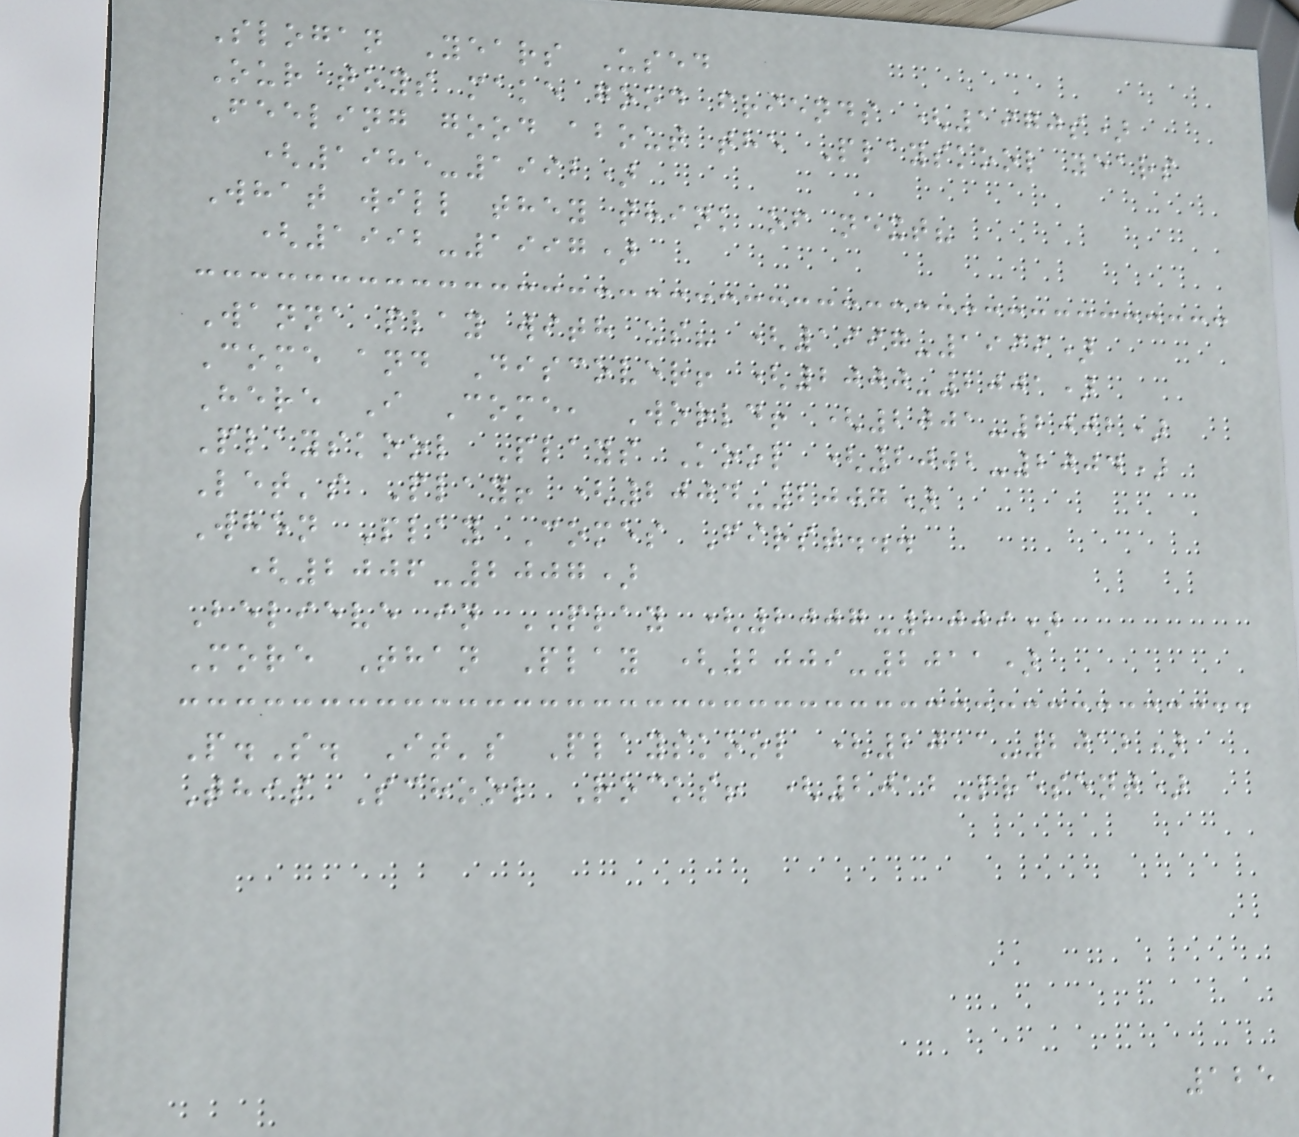Slogan Years Used
Our toys make good friends (1970s)
Feeling good about the Playskool years
(1985-1992)
What will they think of next?
(1992-1997)
Wanna play with us? (1997-1999)
Come and Discover! (2000-2001)
Here I Come, World! (2001-2002)
Playskool Plays Kool (2002-2004)
Let's Play! (2004-2007)
When Play Comes First...
(2006-2007)
Believe in PLAY (2007-2009)
More Than Play (2009-2011)
P.S. It's Playskool (2011-2012)
This School Rocks! (2012-present)
125
